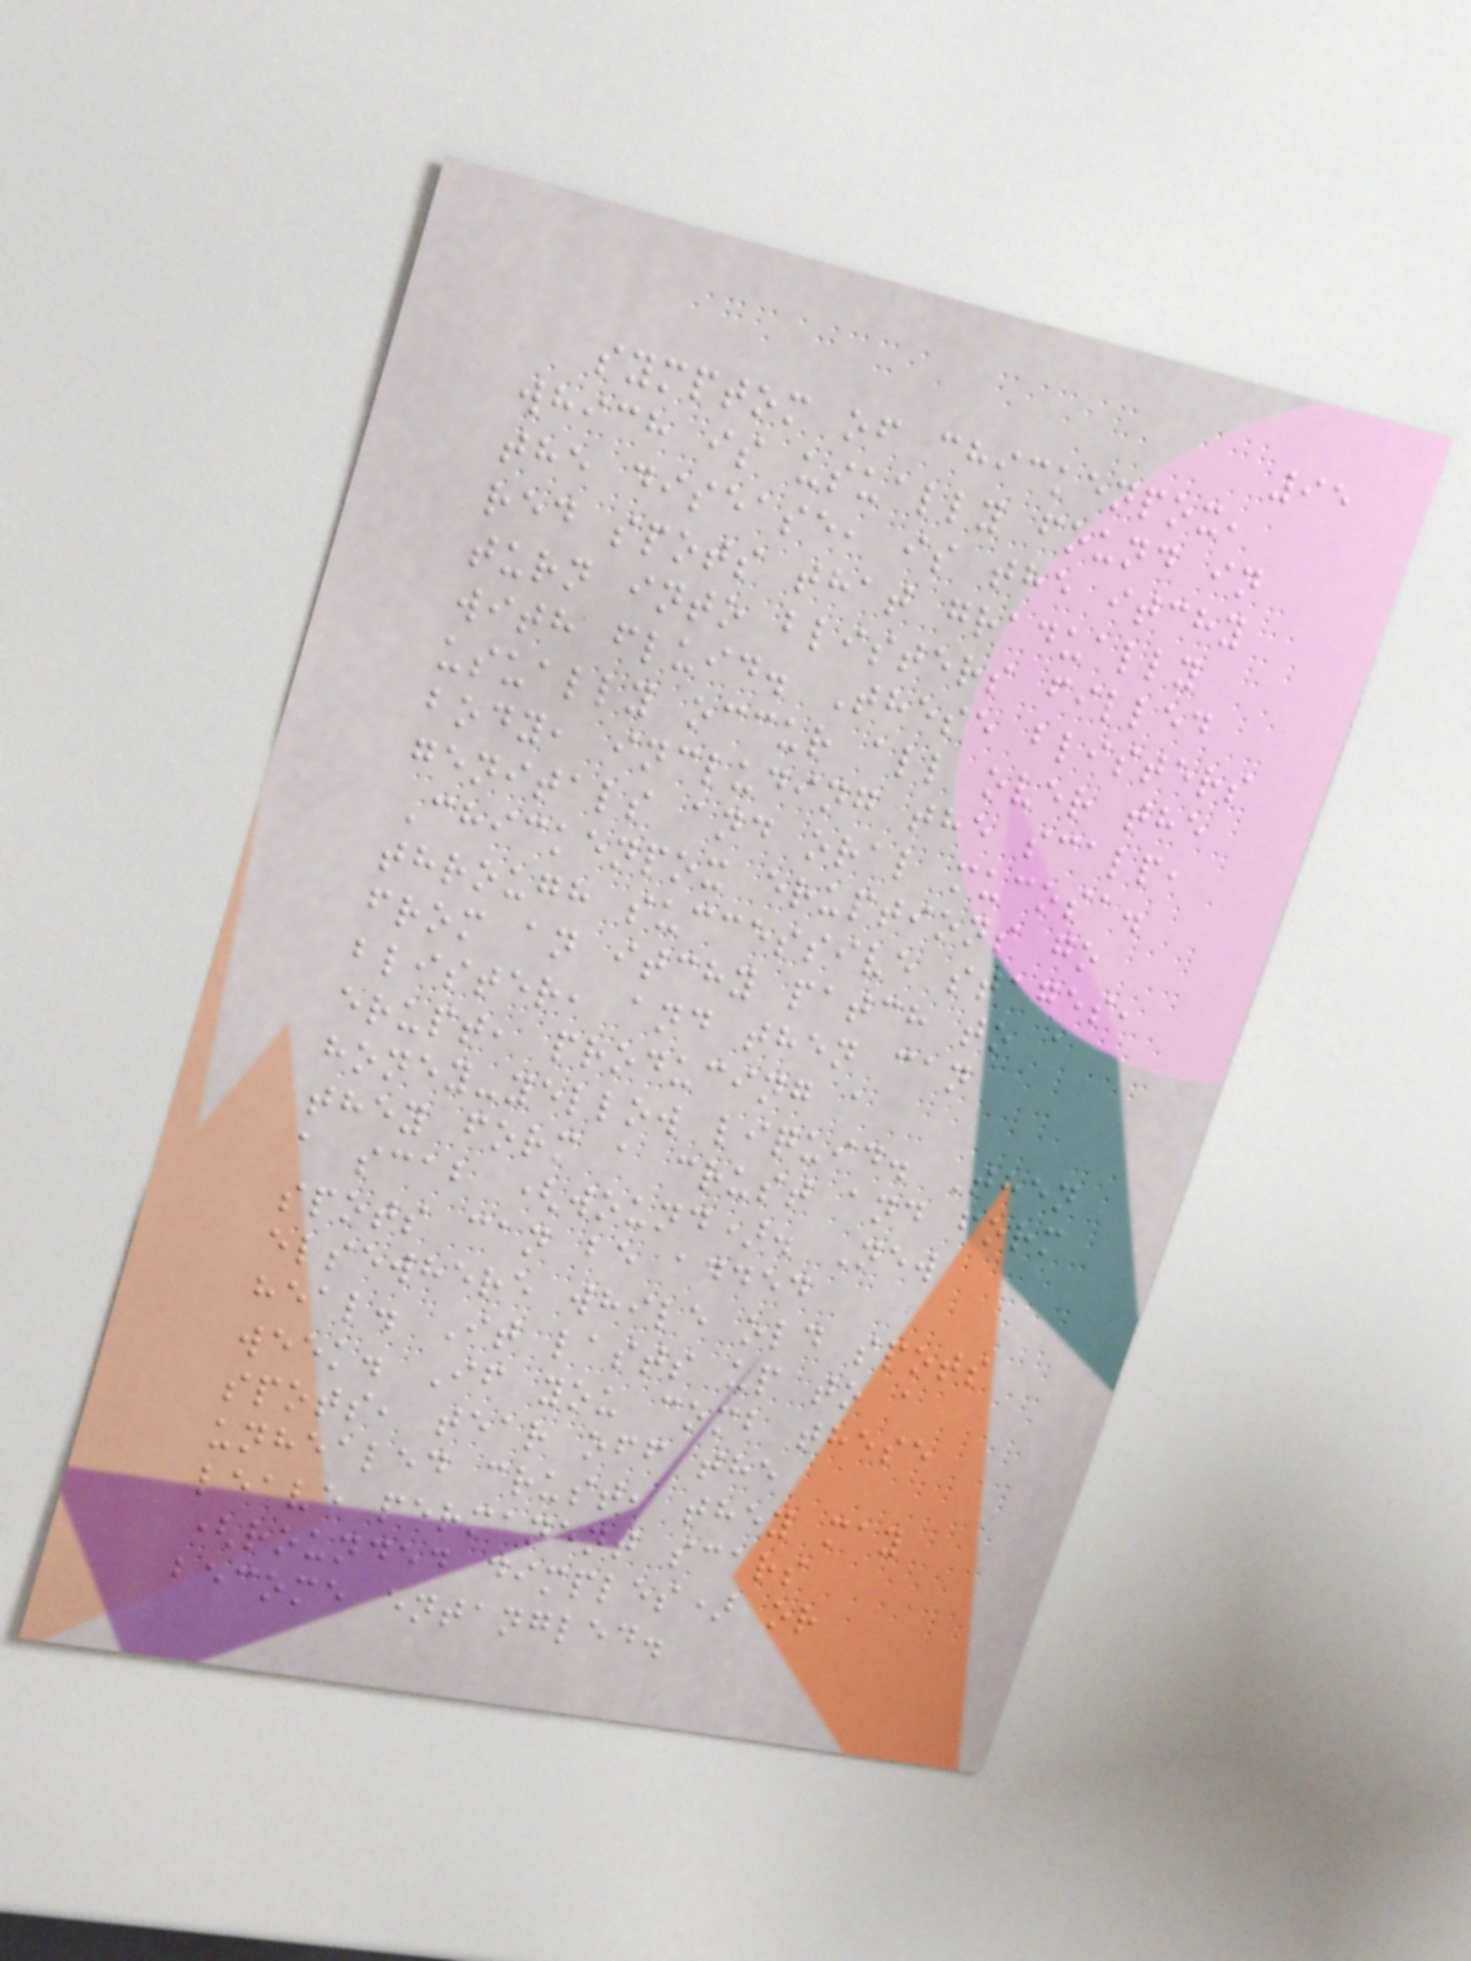95
symptom of chickenpox,
which is usually found in
the disease, is the itchy
red spots that gradually
turn into blisters filled
with fluid. These blisters
usually occur all over the
body, including the scalp,
genitals and oral mucosa.
Chickenpox eruptions go
through successive stages,
from an itchy patch to a
blister, and then can
erupt, producing a
honey-yellow liquid. Then
they form a crust and form
a scab (wound). New
spots can be added
elsewhere while old spots
heal. It lasts up to a
week. If you comb these
spots, tear off the
unhealed crust, they may
leave permanent scars
(rounded dimples) or
become entangled.
